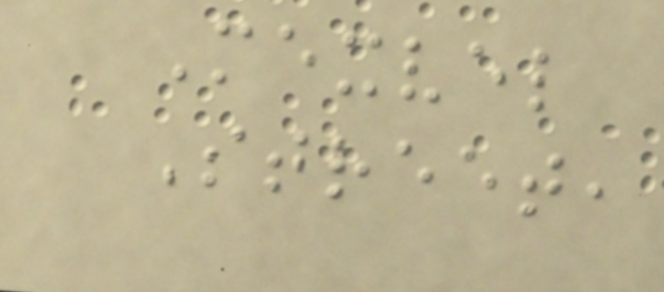Mexvel
Street,
